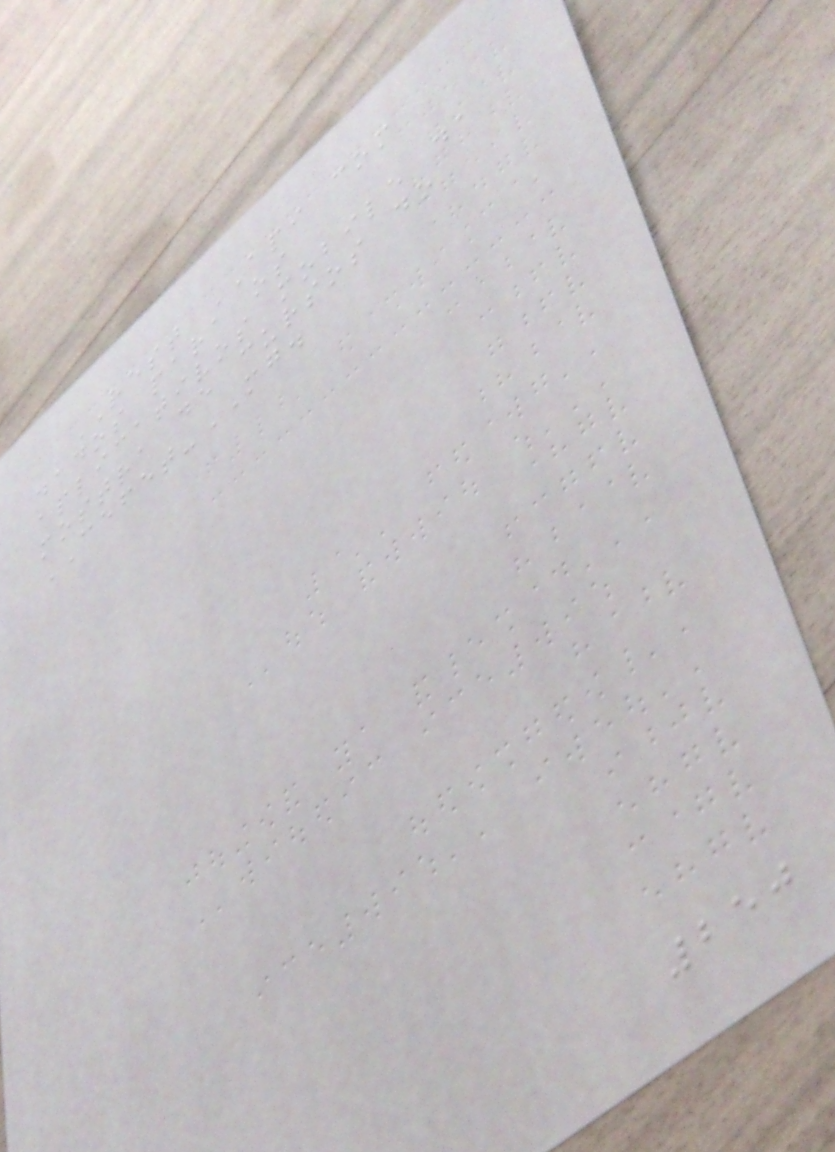REST API com
dados para os
aplicativos mobile da
mostra de cursos do
CEFET-MG.
250
